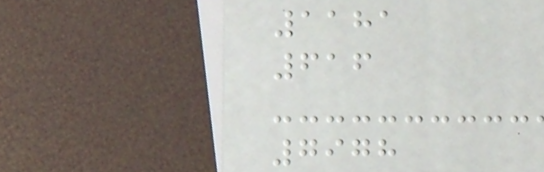1181
616
7978
